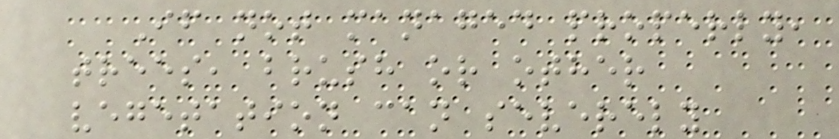If not managed properly,
trees, brush or other
vegetation can severely
